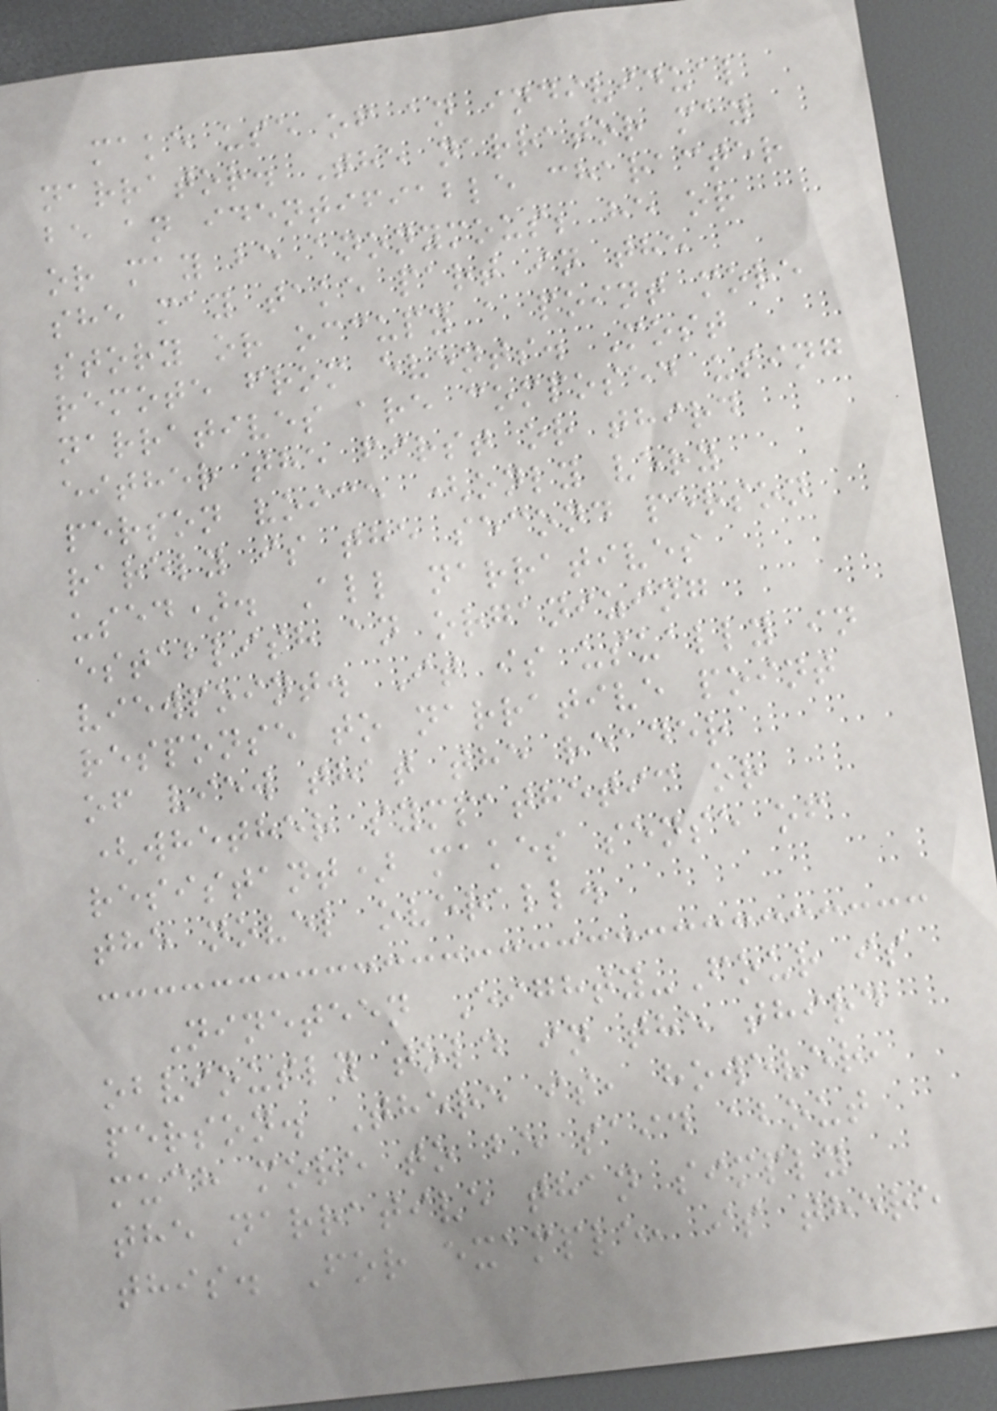make use of an individual
narrator. The narrator may
be an identifiable character
or may be anonymous; he or
she may take part in the
story or occupy a point more
remote from events. Most
narratives are composed using
either the first or third
person voice (only very
rarely is the second person
used). All narratives
establish an organizing
viewpoint. It is usually in
response to narrative point
of view that the reader
(whether sympathetic or
resistant) makes sense of
the novel overall.
Nineteen Eighty-Four is
obviously told in the third
person. There is, however,
much more to be said about
the narrative than simply
this. For example, is there
